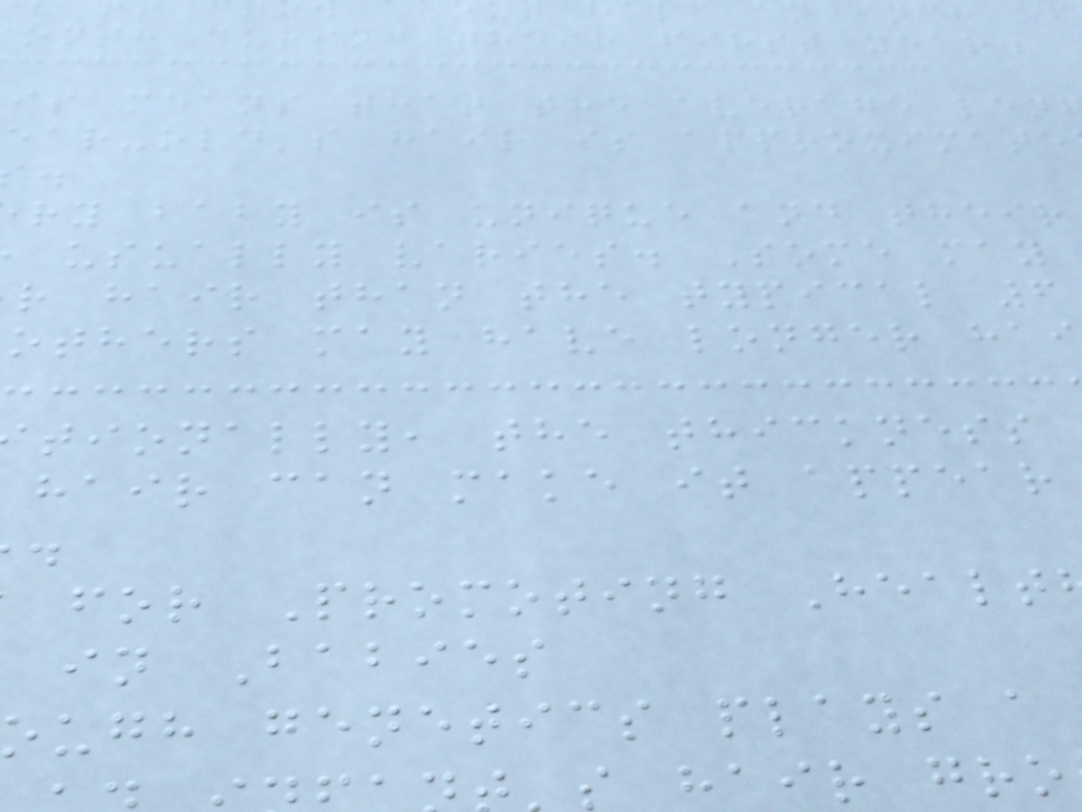onth during their first year.
is means that the average len
ear-old's hair is approximate
ry baby is unique and their
usually varies. Some may
r hair than the typical 6
others may have longer hai
tionally, the thickness
hair can make it appear
for Promoting Healt
in Babies
ugh genetics plays a
